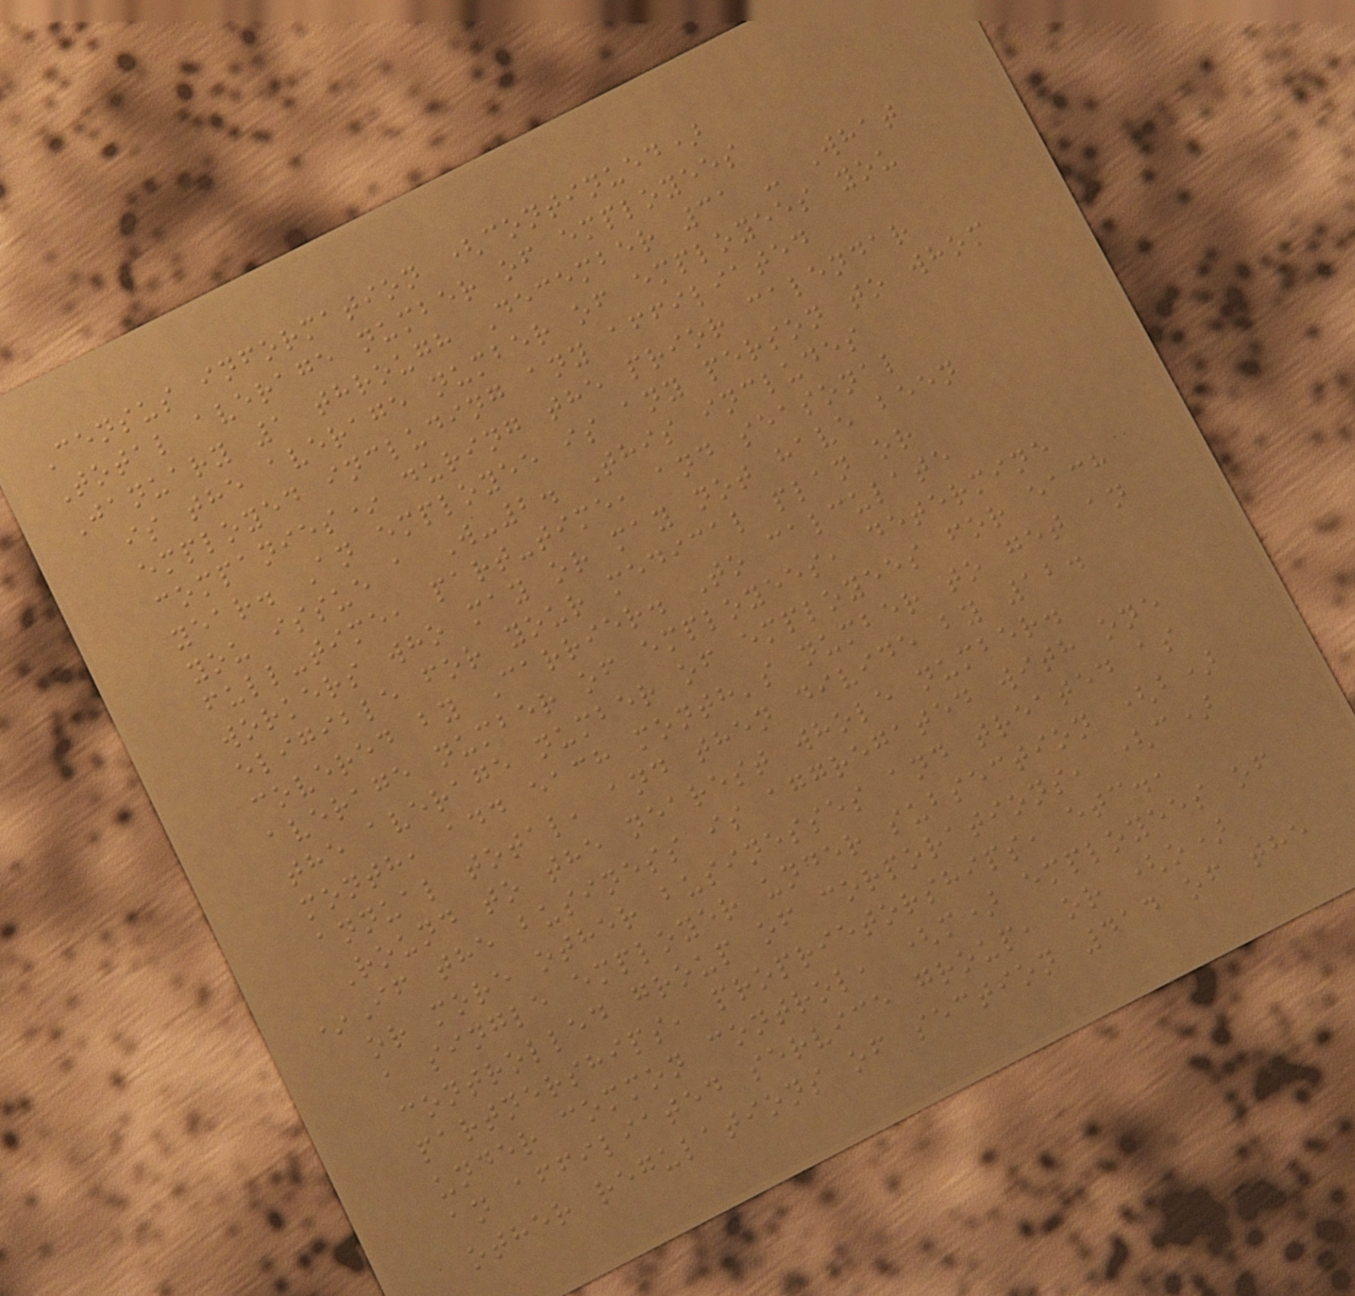Census information (continued)
Total average number of employees
January 1 through December 31 - What
is the average number of employees you
employed including any affiliated
companies* during the prior calendar
year. An employee is any person to whom
you issue a W-2. This includes
full-time, part-time, and seasonal
workers who may or may not have been
eligible for your medical plan or
covered by Carrier. To calculate
average number of employees, determine
the average number of employees for each
month, add each month's number to get an
annual total, and then divide by 12.
Round to the nearest whole number.
*If the business is aggregated with one
or more other businesses and treated as
a single employer under subsection (b)
controlled group of corporations, (c)
partnerships, proprietorships, etc.,
under common control, (m) employees of
an affiliated service group, or (o)
other regulations of section 414 of the
